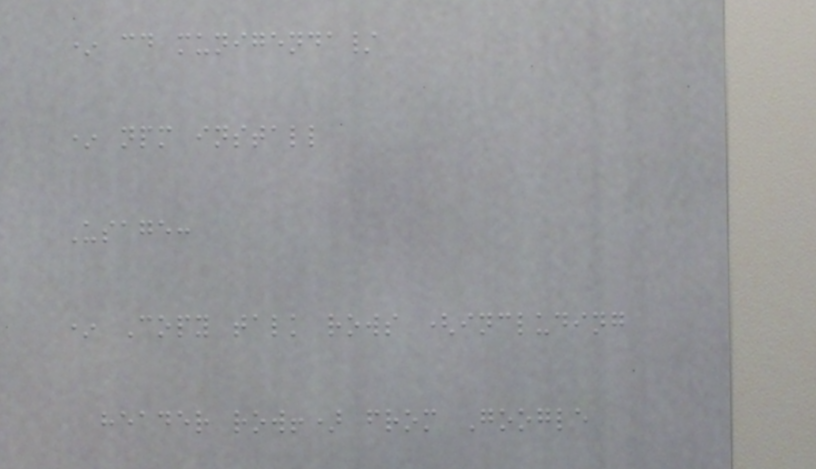* cd munigenda/
* npm install
Usage:
* Copy talk rows (including
header row!) from Google
